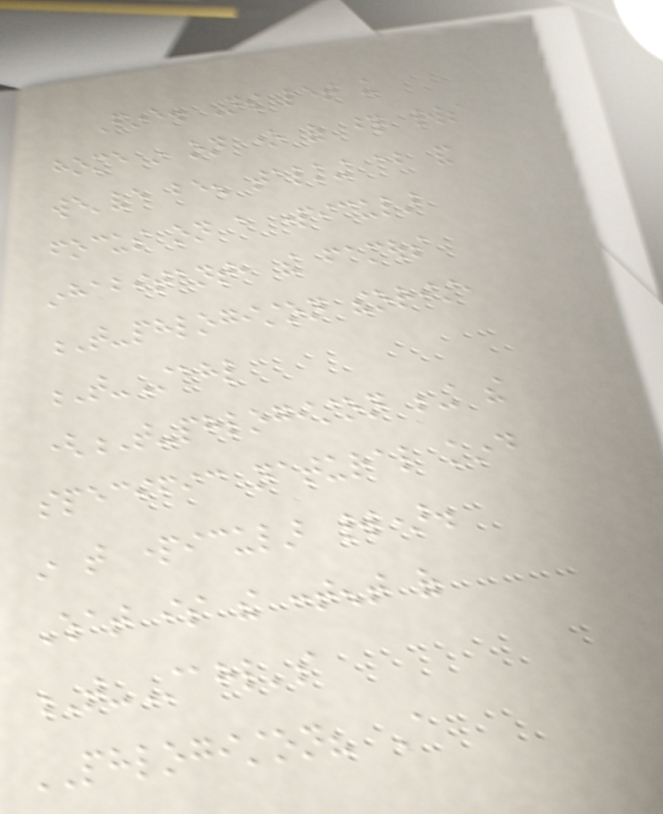Fine. Now let us
home in on one of those worlds
we've been talking about and
focus on a particular
inhabitant, the famous
T-phlogiston theorist,
T-Stahl
(T-phlogiston being the
specific natural kind
in that particular world).
What is the content of
T-Stahl's
PHLOGISTON? A
